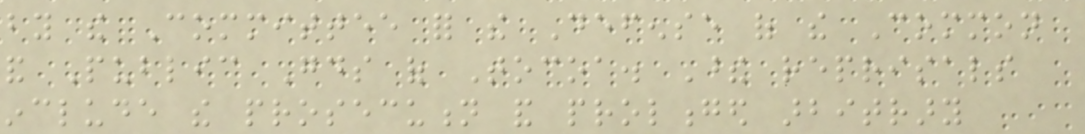by the Committee for the Defense of the Common
and Public Goods of Tocoa. These reprisals
include the prosecution and prolonged arbitrary
